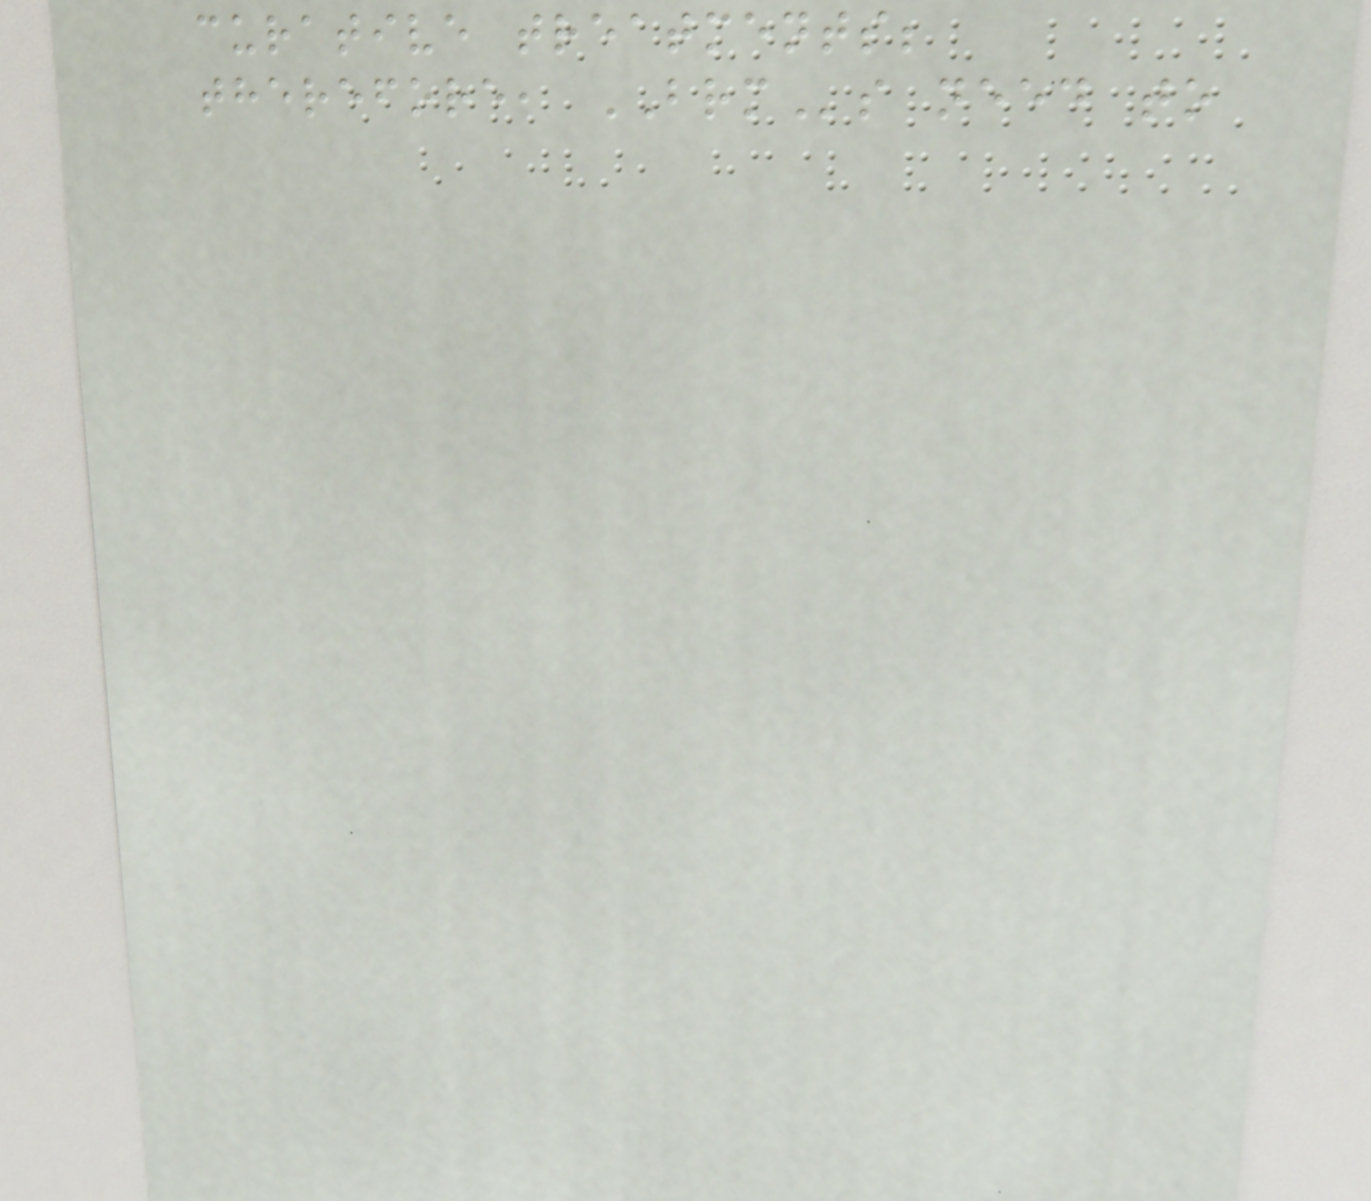curative treatments;
therefore, BRMs need to
